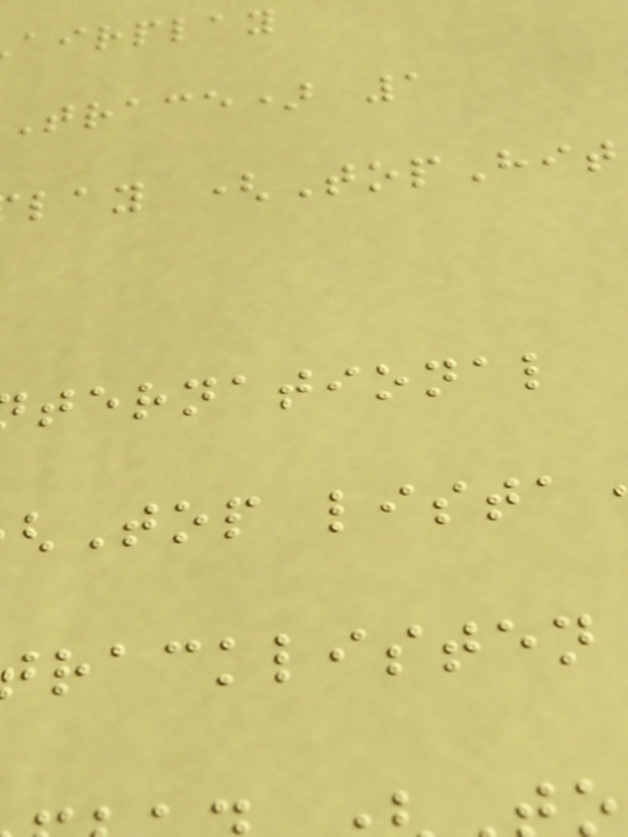airplay
Trace) 1
lay (TopHit
ternational
Top lista
